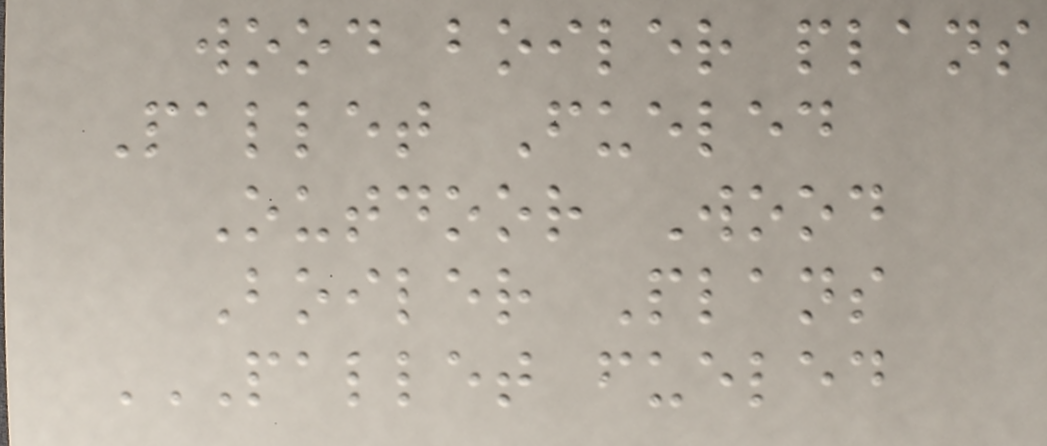wood boiler plans
Pallet Fueled
Outdoor Wood
Boiler Plans
PALLET FUELED
